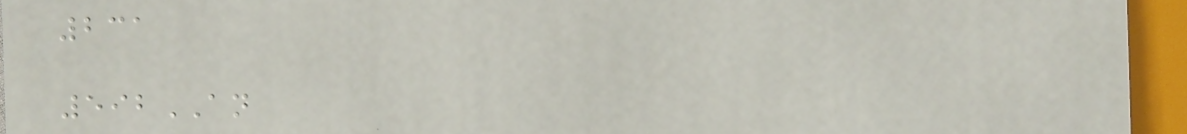231
592AN
